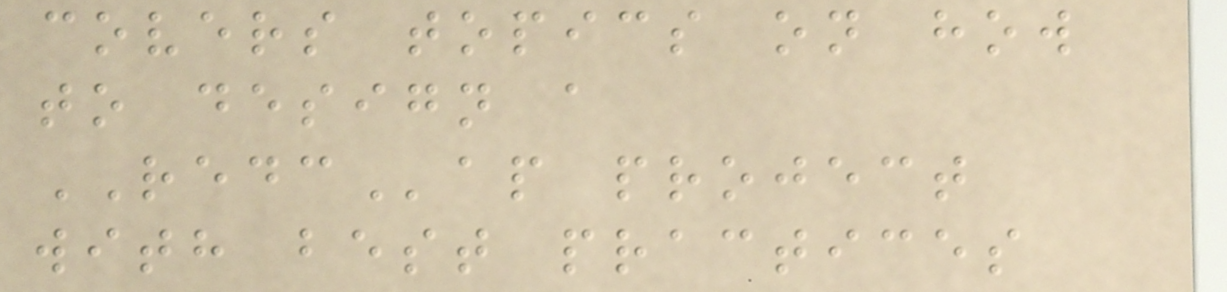covers topics on how
to design a
REDCap project
with best practices
